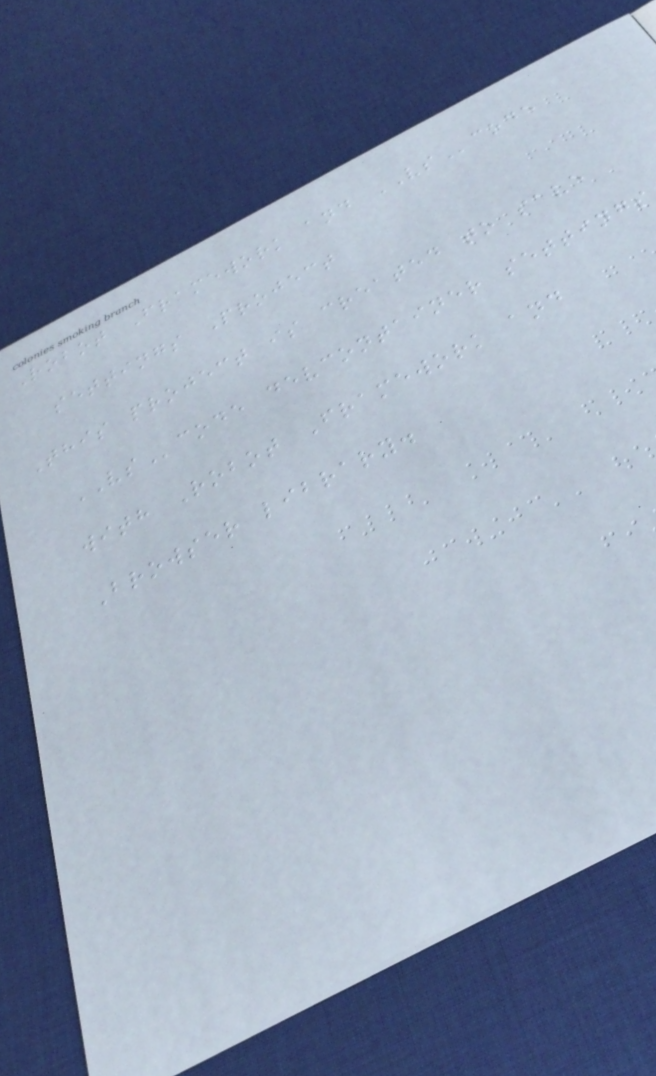Robot Framework and VScode
settings Project
This project is created to save
VScode devcontainer settings
with Robot Framework and
Browser library.
